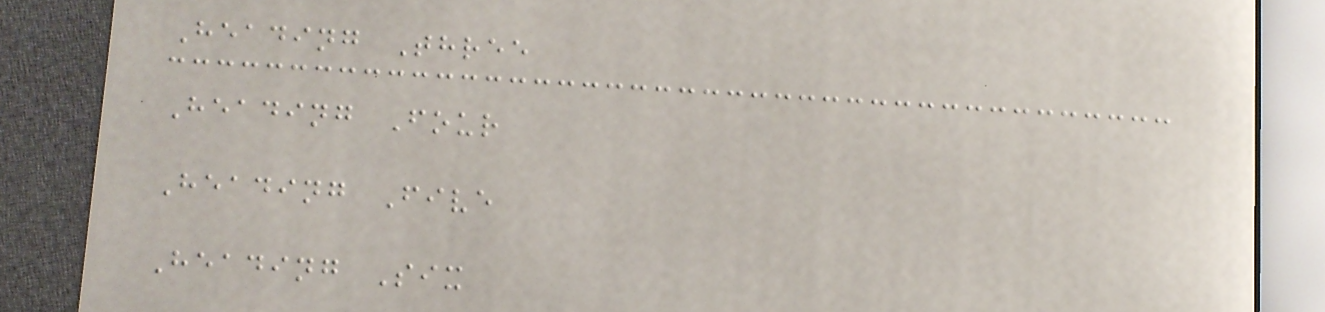Heading Three
Heading Four
Heading Five
Heading Six
